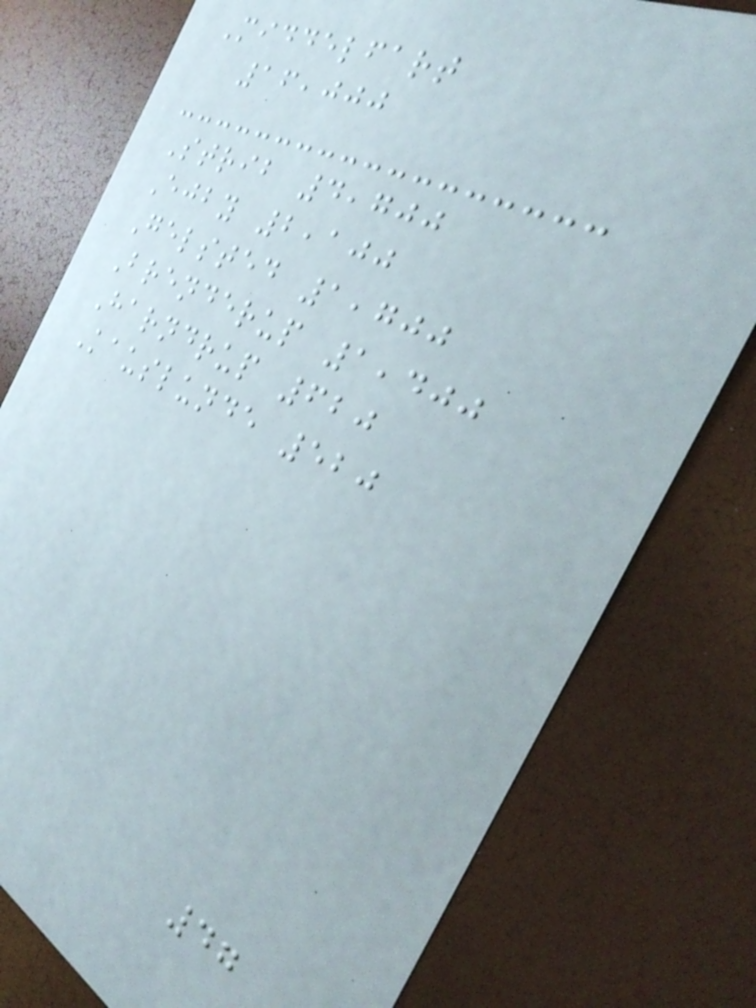Middelfart
16,000
Strib 4,700
Ejby 2,100
Gelsted 1,700
Brenderup 1,400
Harndrup 620
Kauslunde 520
47
